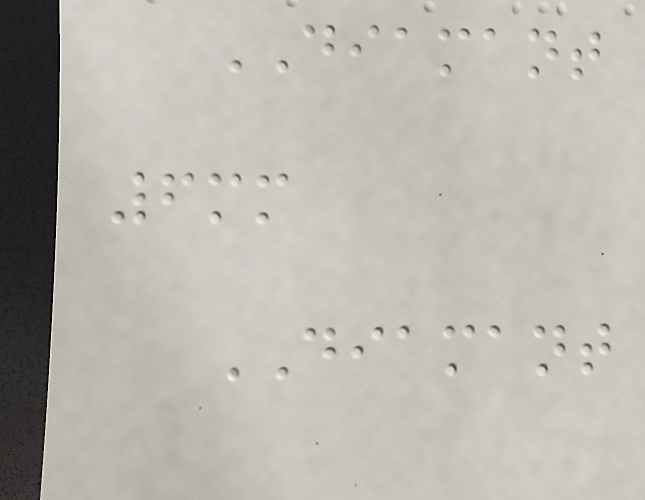DIAMANT
6mm
DIAMANT
